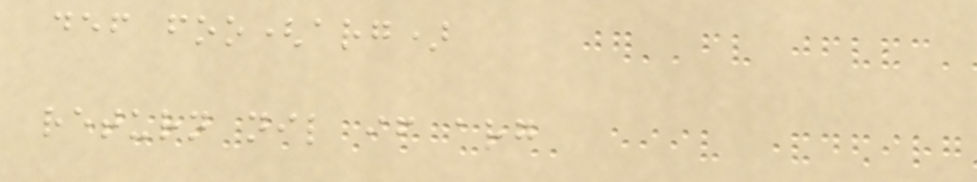def foo(arg)
return nil if arg
